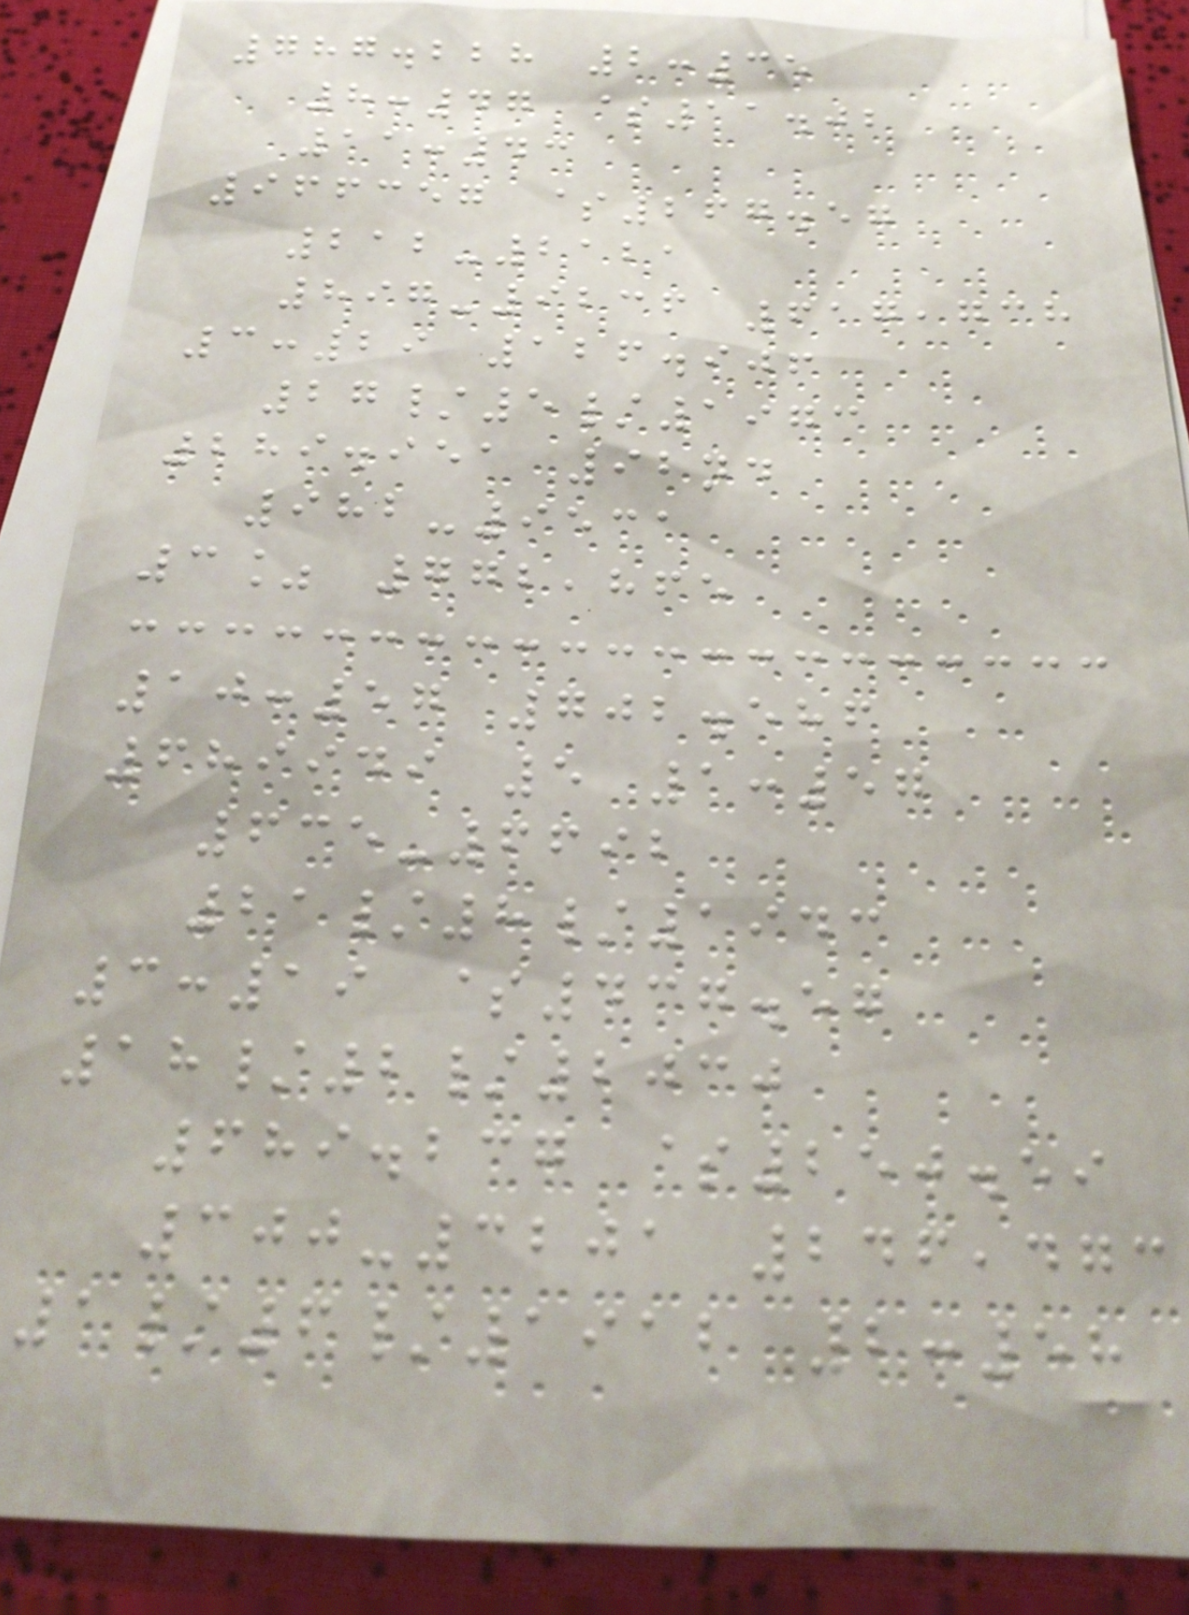787.228 2:35
8:47 $11.02
11:43
966357 $267.57
212-2121
897-9236 617,738
3:29 126.906
27/5/1973
289.951 92nd
982-9531
3% 772,865
10:57 702.586
689949 5 1:57
635-6692
21/8/1943
3:19 $437.57
18/2/2030
689.237 $250.59
300-3201 246,473
1/6/1912 2:58
